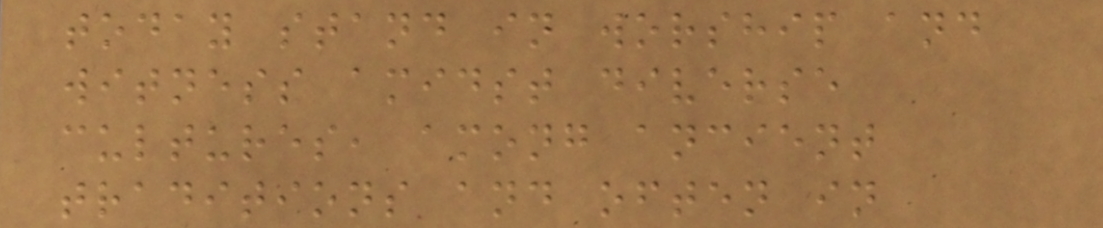today stand in worship and
witness amidst diverse
cultures, among ancient
traditions and often in
